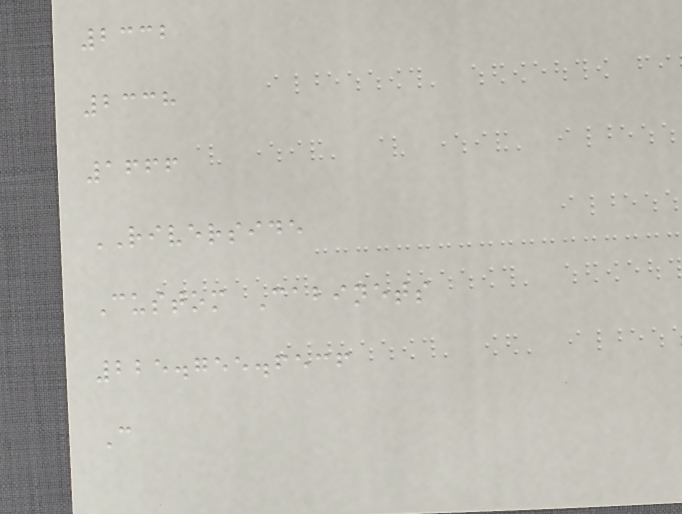2332
2338
1666
RIVERSIDE
Custom Cabinets
225.755.6536
C
